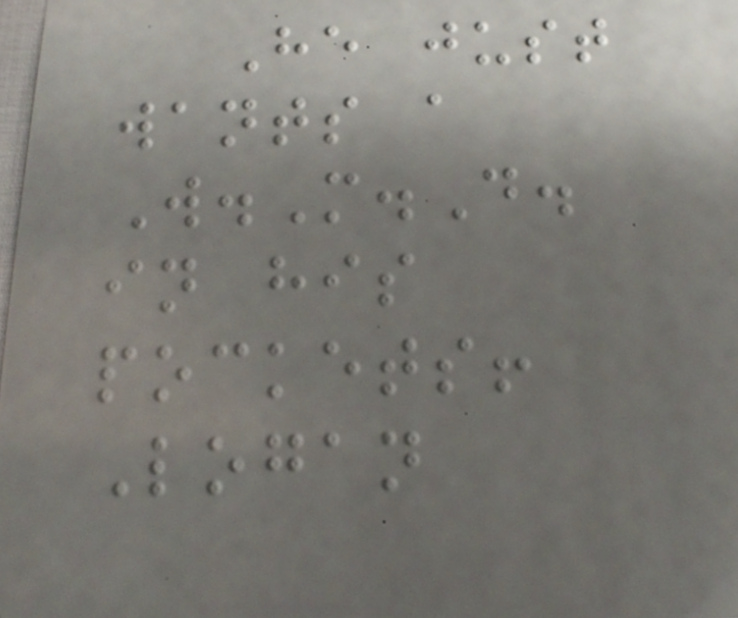He just
wants a
W.M.D.
in his
pockets!
Logan
